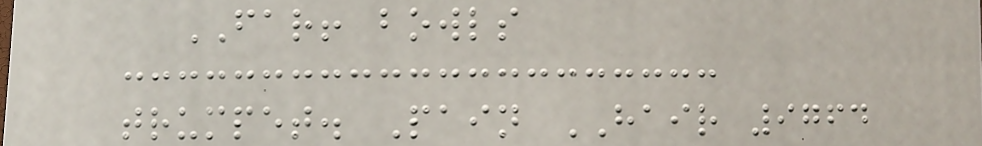FAR! bowls
trumpet. Pain HAIR 9764
